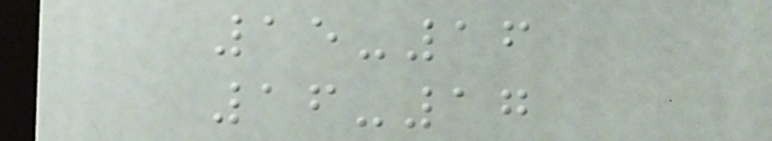15-16
16-17
